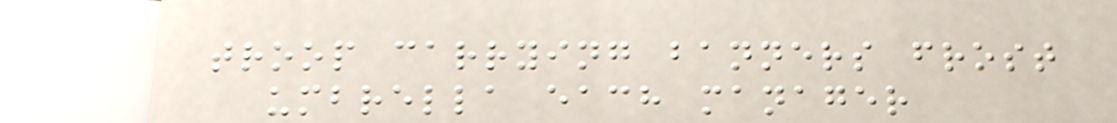troop carrying banners frost
umbrella each manager
